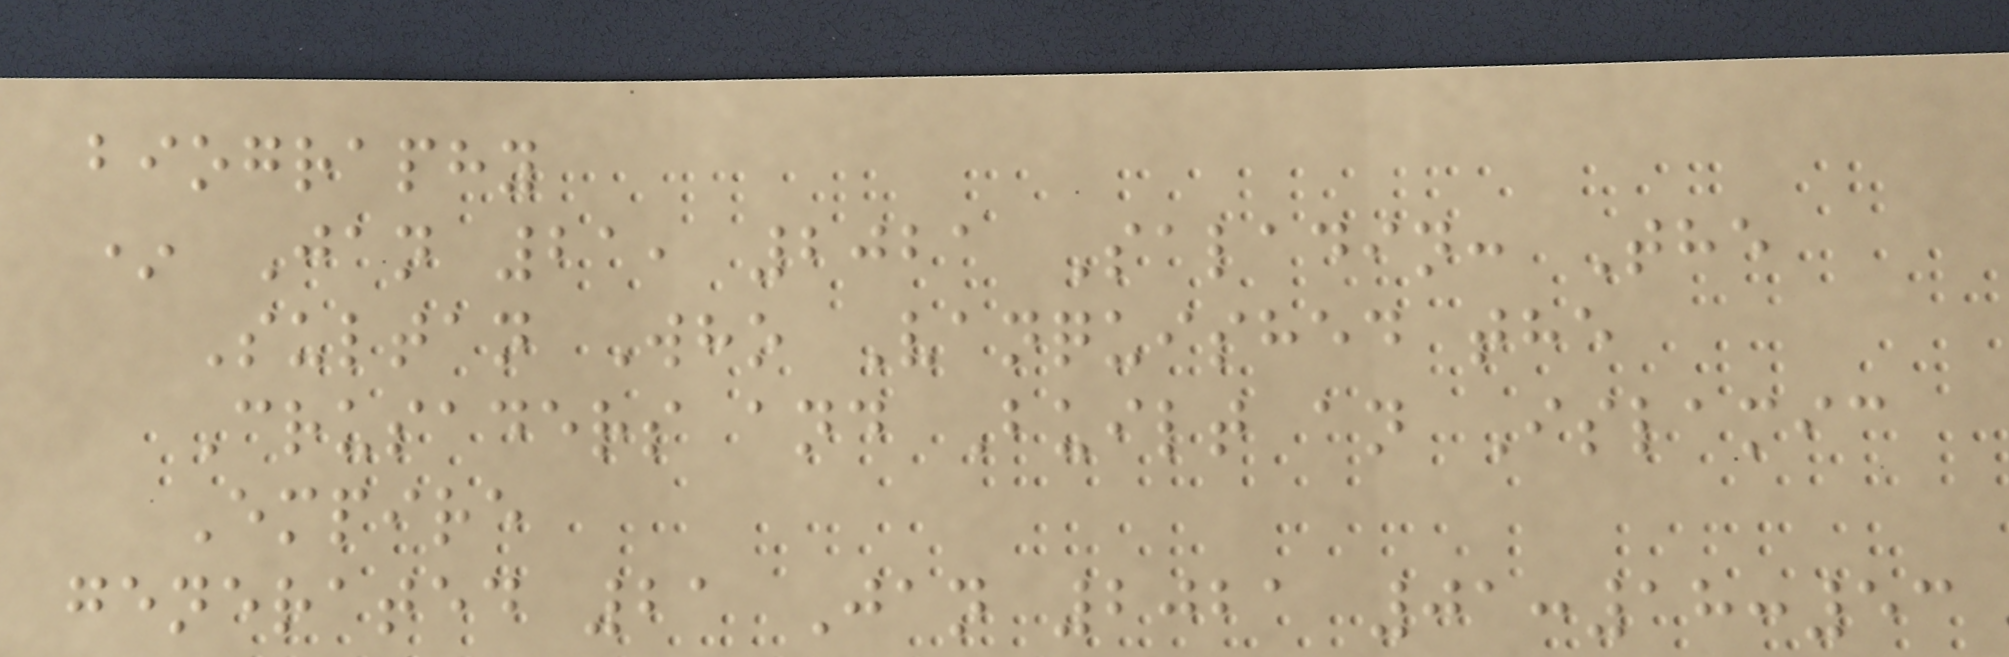biography
* Jan 21, 2021 Saladin: The
Sultan Who Vanquished the
Crusaders and Built an Islamic
Empire
generated 21 Jan 2021 01:18:53
